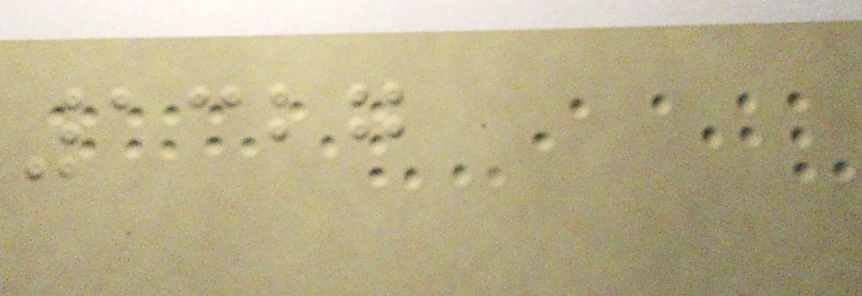1327
